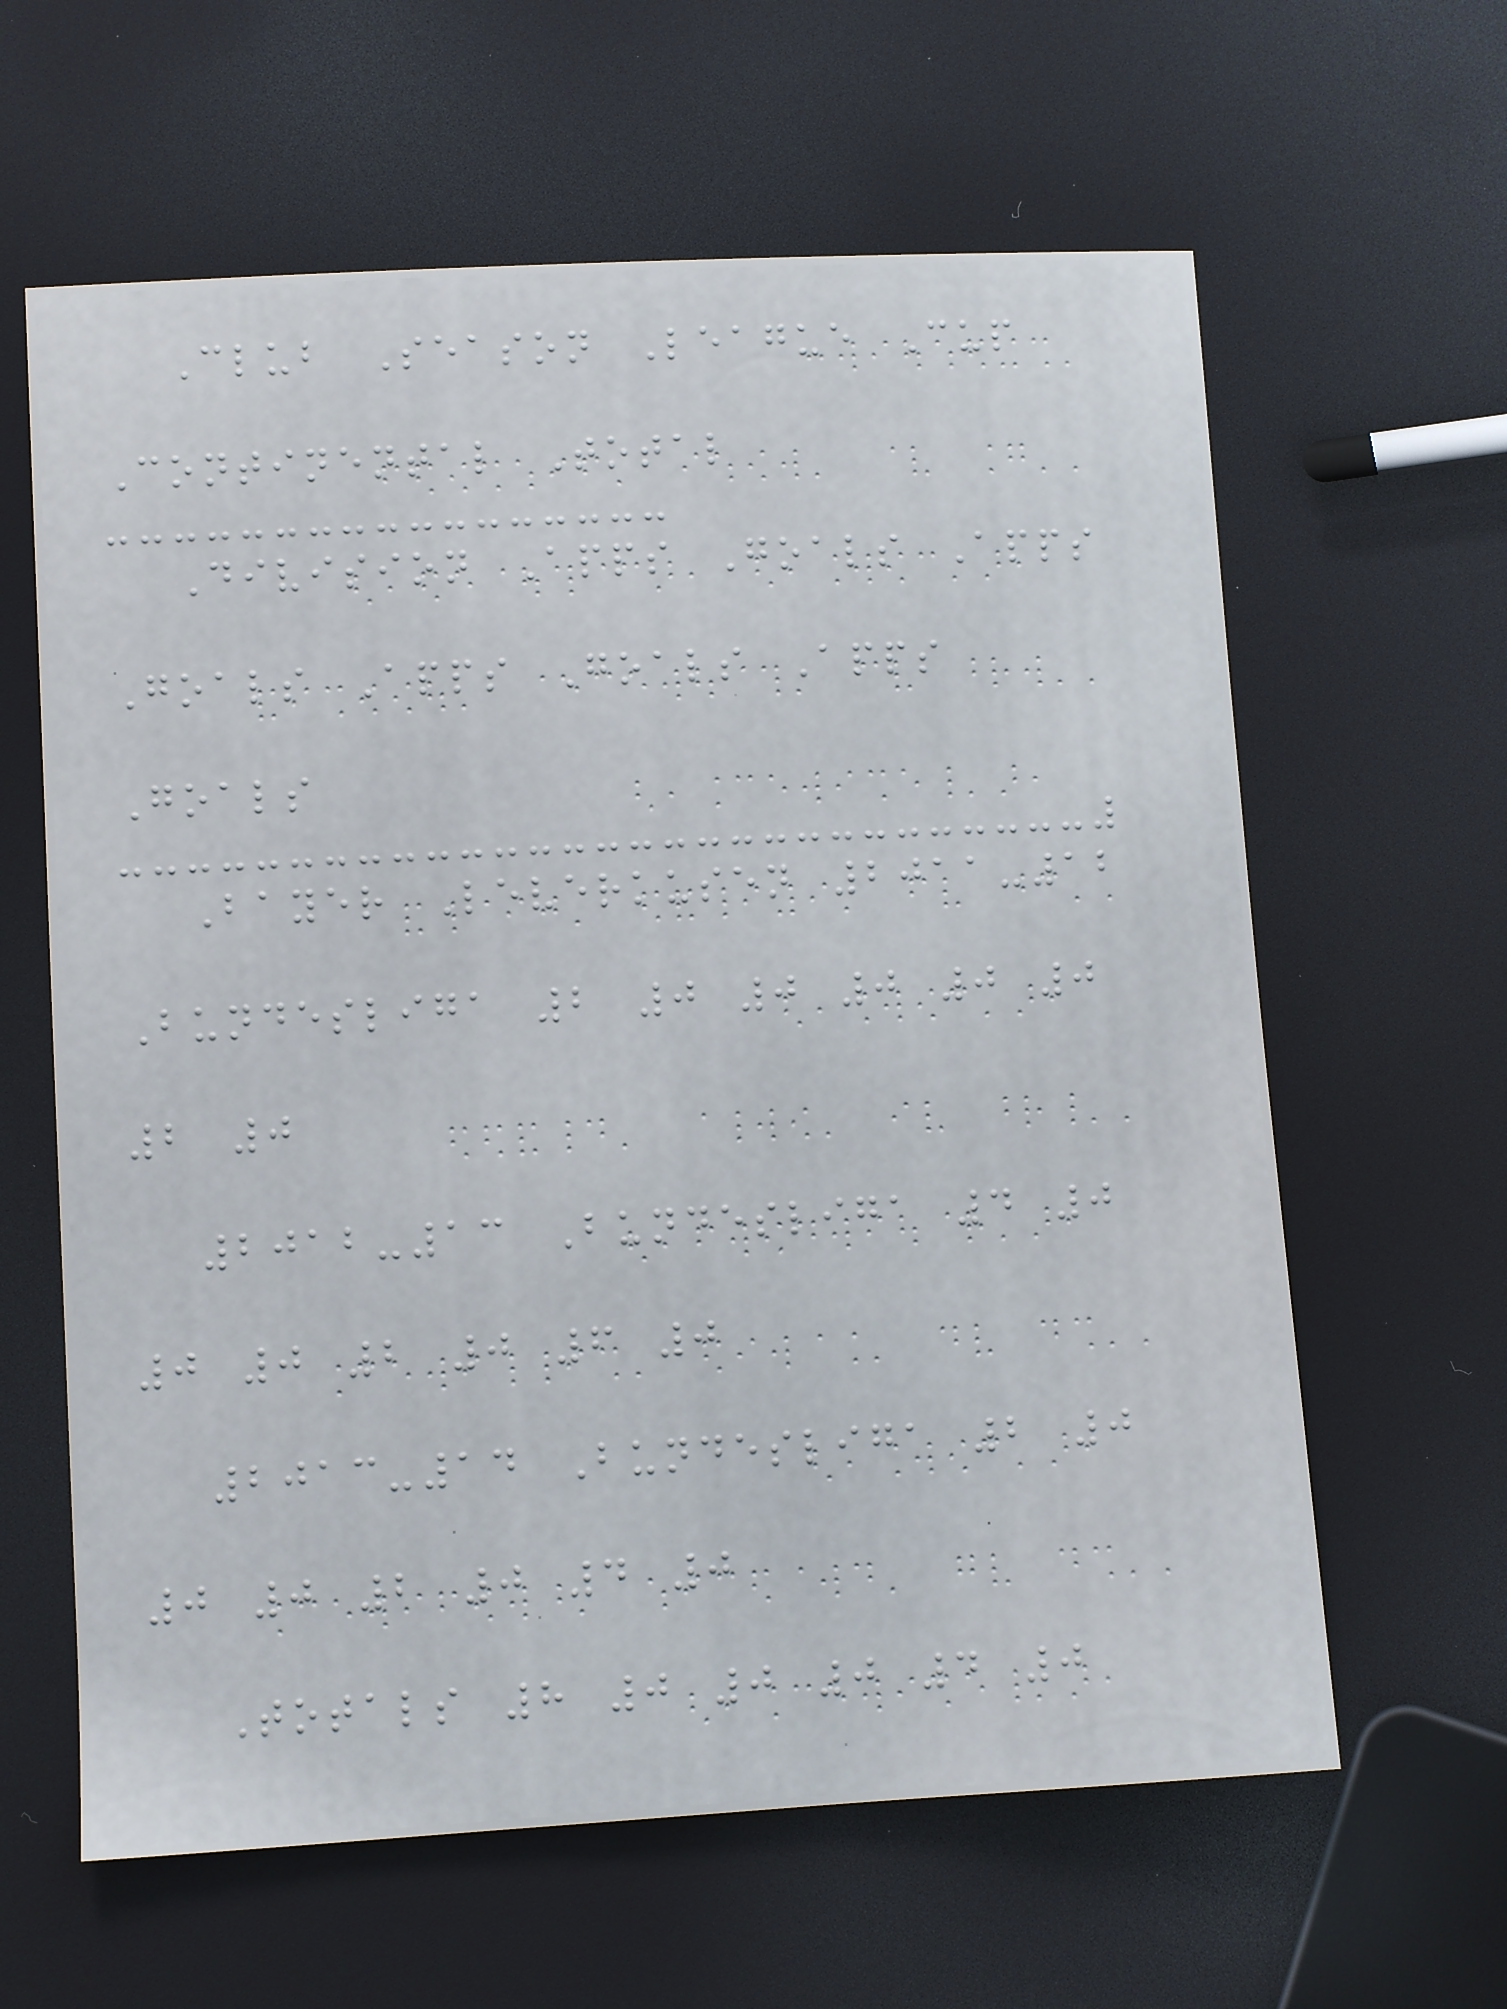Club Season League Cup
Continental Total
Division Apps Goals Apps
Goals Apps Goals Apps
Goals
Bayer Leverkusen 2011-12
Bundesliga 2 0 0 0 0 0
2 0
2012-13 Bundesliga 4 0
0 0 2 0 6 0
2013-14 Bundesliga 2 0
0 0 2 0 4 0
Totals 8 0 0 0 4 0
